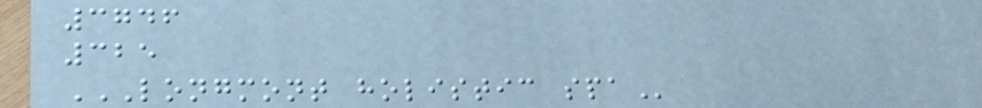3746
325
LONGMONT HOLISTIC SPA
